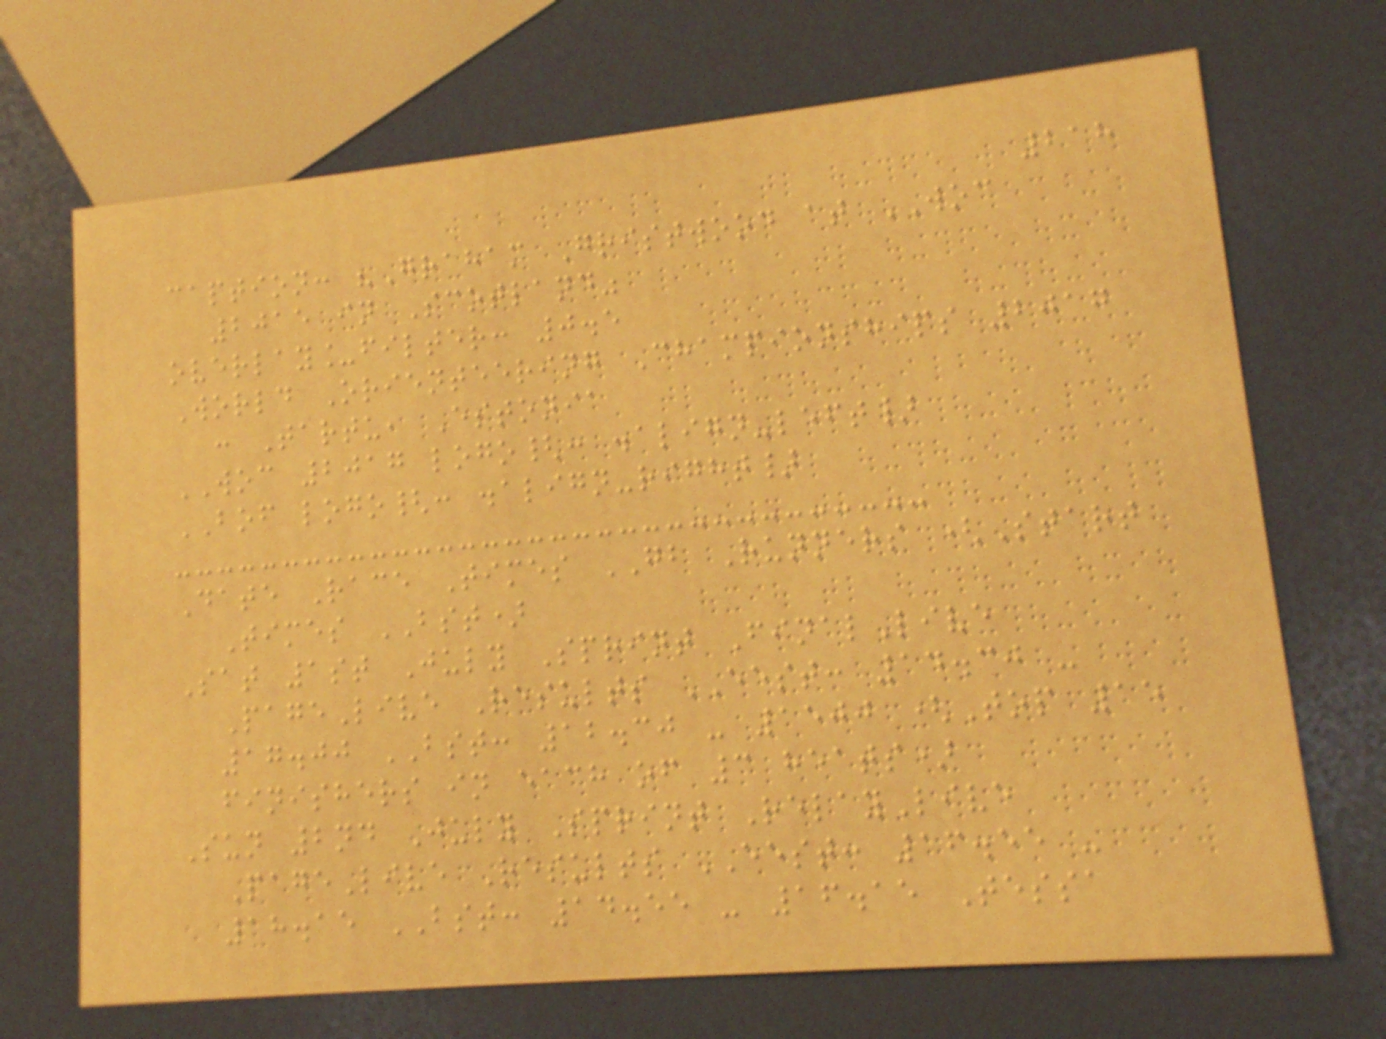218
caption: "Graham Gristwood at WOC
2015 in Scotland"
overlay_filter: 0.5
World Orienteering Championships 2017
: Tartu, Estonia
WOC 2017 logo{: .align-left}
BOF logo{: .align-right}
Date Race Times GB Runners (Start
Times BST)
Sat 1st July Sprint FinalLive
PageLive Results EEST: 14.30 -
17.00 BST: 12.30 - 1500 (Top 15
finishers in each of 3 heats)
Sun 2nd July Sprint RelayLive
PageLive Results EEST: 16.55 -
18.15 BST: 14.55 - 16.15 Tessa
